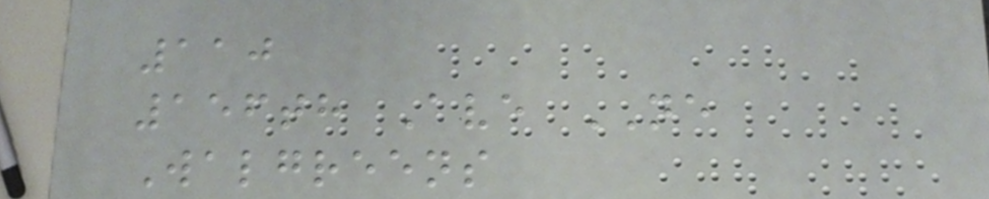110
156th Ave NE
Walgreens
